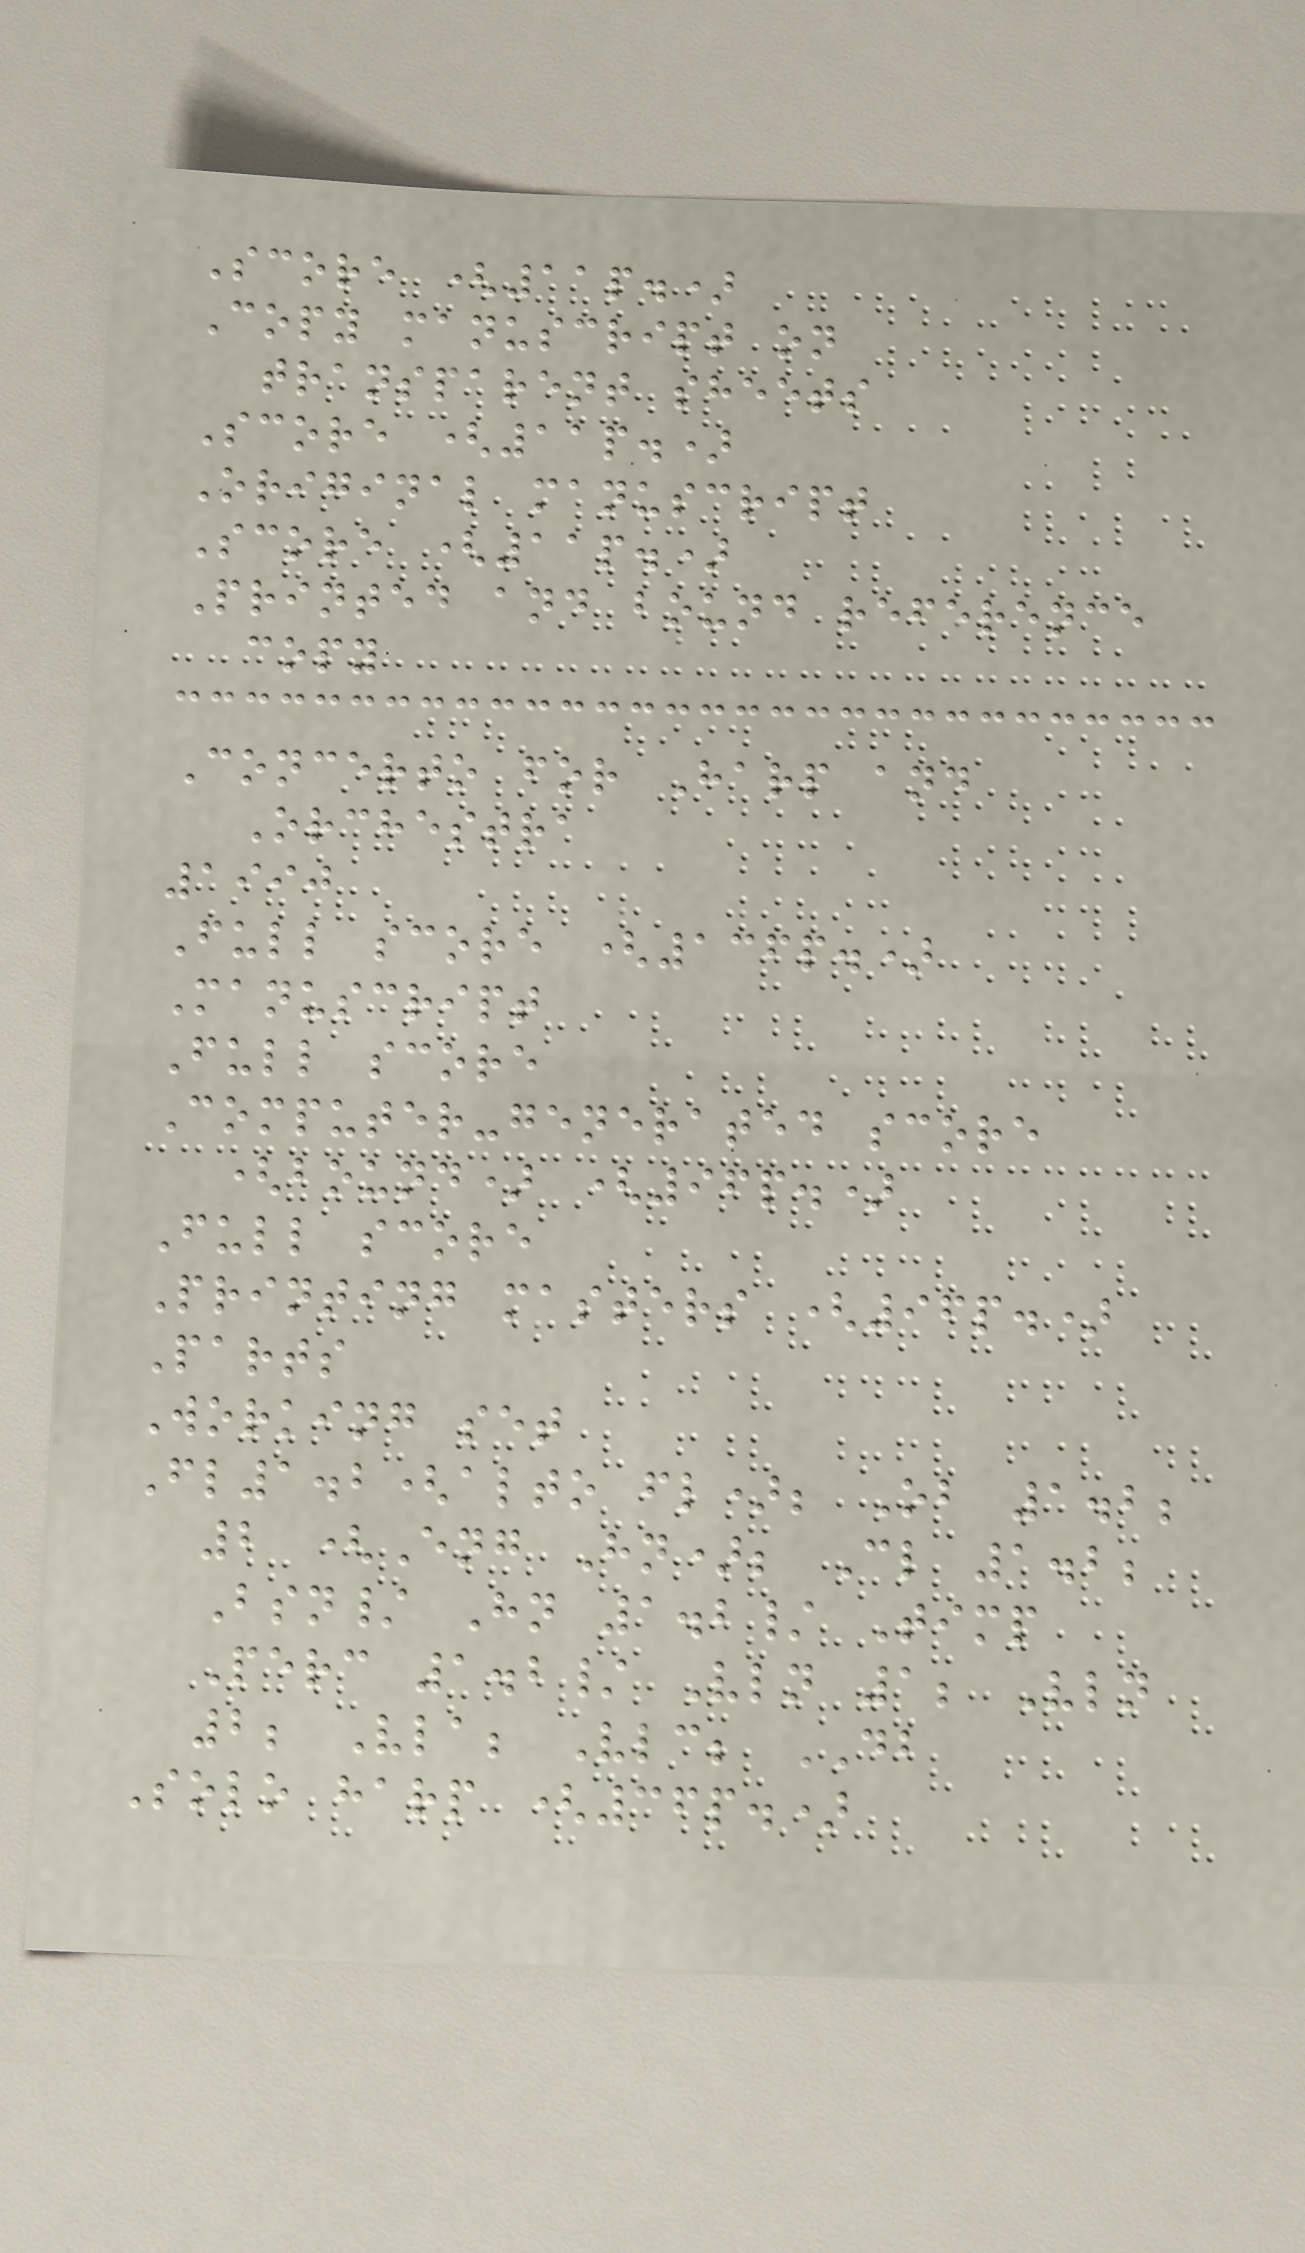Score (11p.)
Copy manuscript on
transparent sheets
Score (11p.)
Original manuscript
Score (11p.)
Printed and bound reference
copy
Concerto for Harp and
Orchestra
1990
Full score (136p.)
Manuscript
Full score
Computer-generated score
(bound) (96p.)
Full score
Printing masters (96p.)
Parts
Working set
Fl1.2(alto fl); Ob 1.2;
2 (Eng Hn); Cl 1.2;
Bsn/ Hn 1.2/ Timp
Perc 1.2/ Vln 1; Vln
2; Vla; Vlc; DB
Solo harp (36p.)
